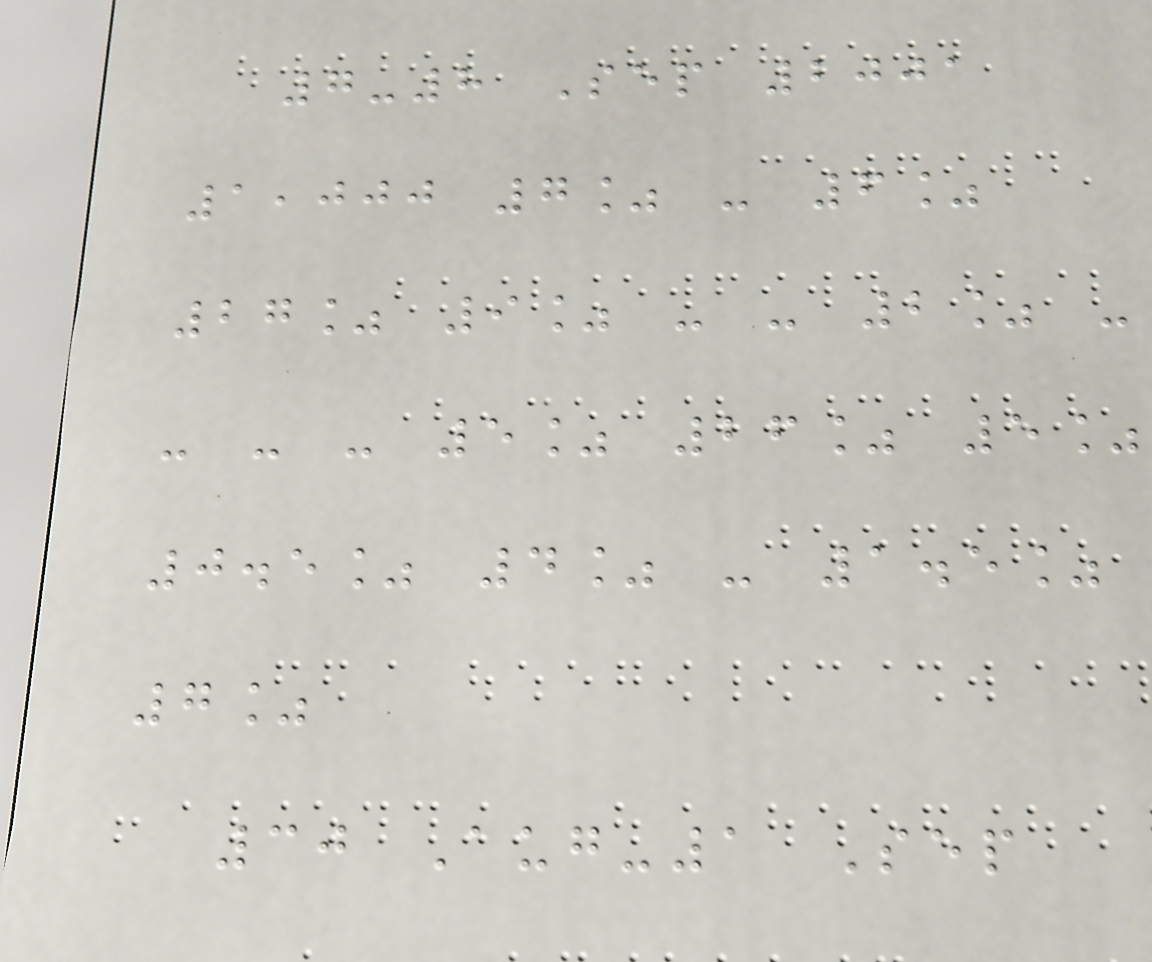7-8 Sep 2001
1,000 7% - 6%
27% 9% - - 2% -
- - - 5% 26% 5%
0.5% 4% - 1.5%
7%
30 Aug-1 Sep
